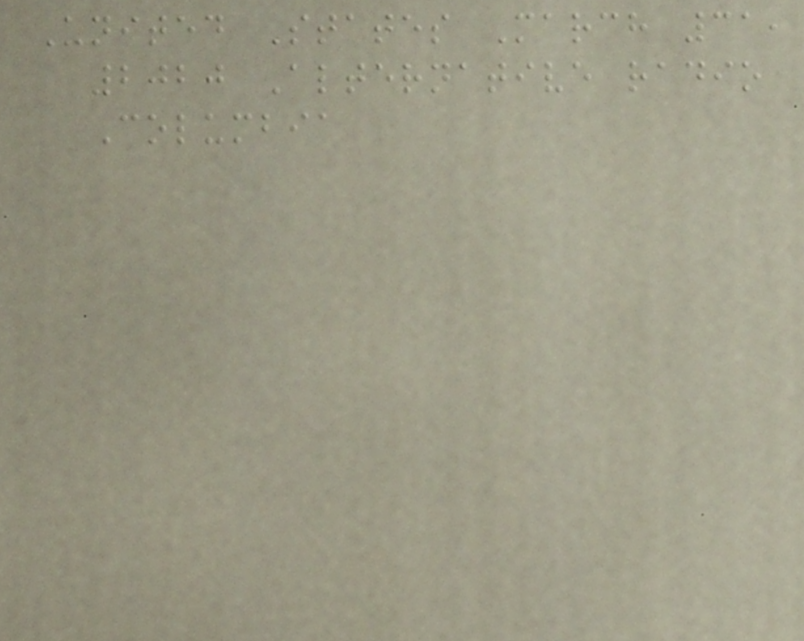United States March 31,
2020 Alternative radio
Columbia
